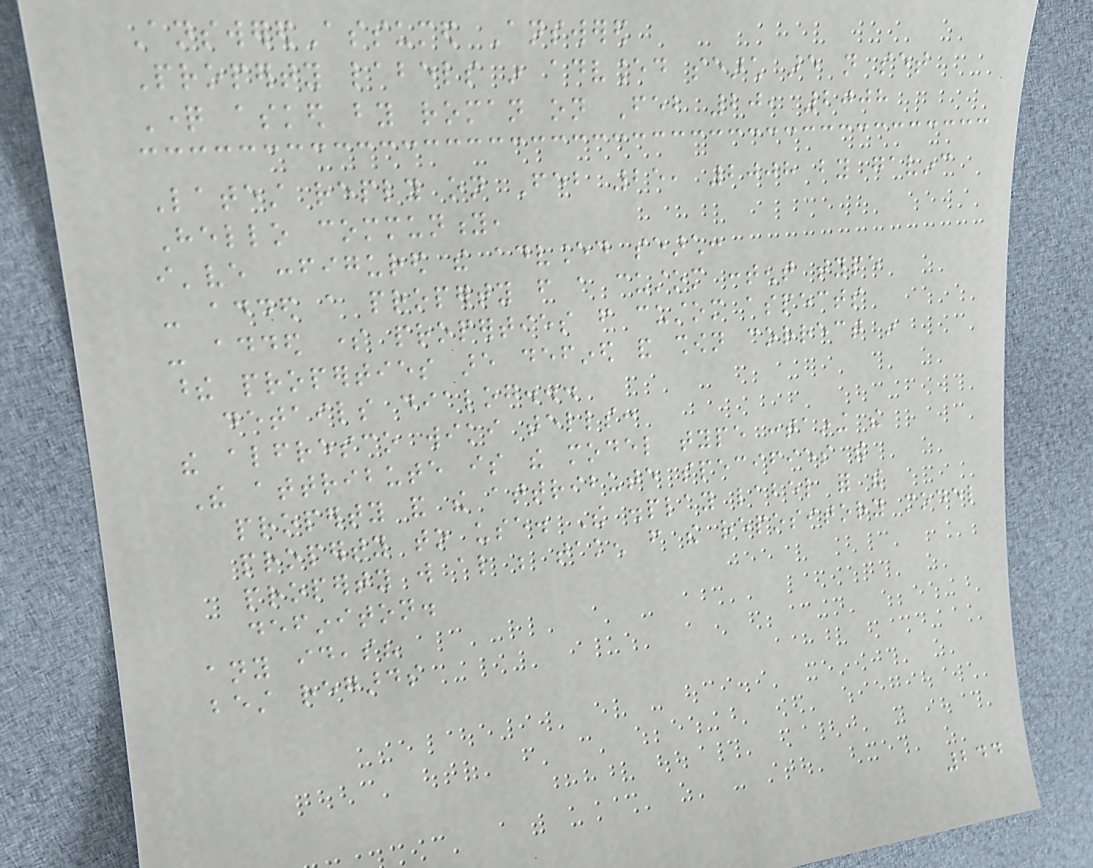AnsweredAssumed Answered
Property labels in advanced search are not set
Question asked by roman on Feb 20, 2008
Latest reply on Feb 25, 2008 by gavinc
Hello community,
i've configured the advanced search:
- added a property from a custom content type
- added some properties from custom aspects
these properties are defined and shown correct in
details dialog...
the alfresco wiki tells:
The attribute is the model type containing the
property and the attribute specifies the
property to use. The display label for the
property will also be taken from the repository model
definiton.
any ideas?
best regards
244
